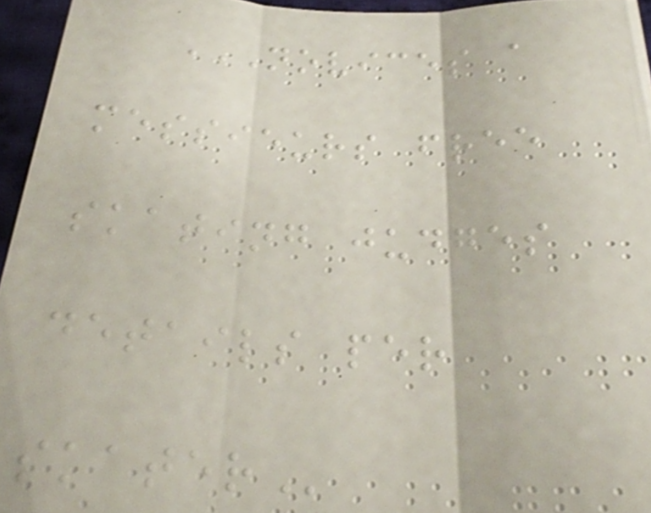NOVICES A
MESSIEURS FREE
SKATING JUDGES
DETAILS PER
SKATER
